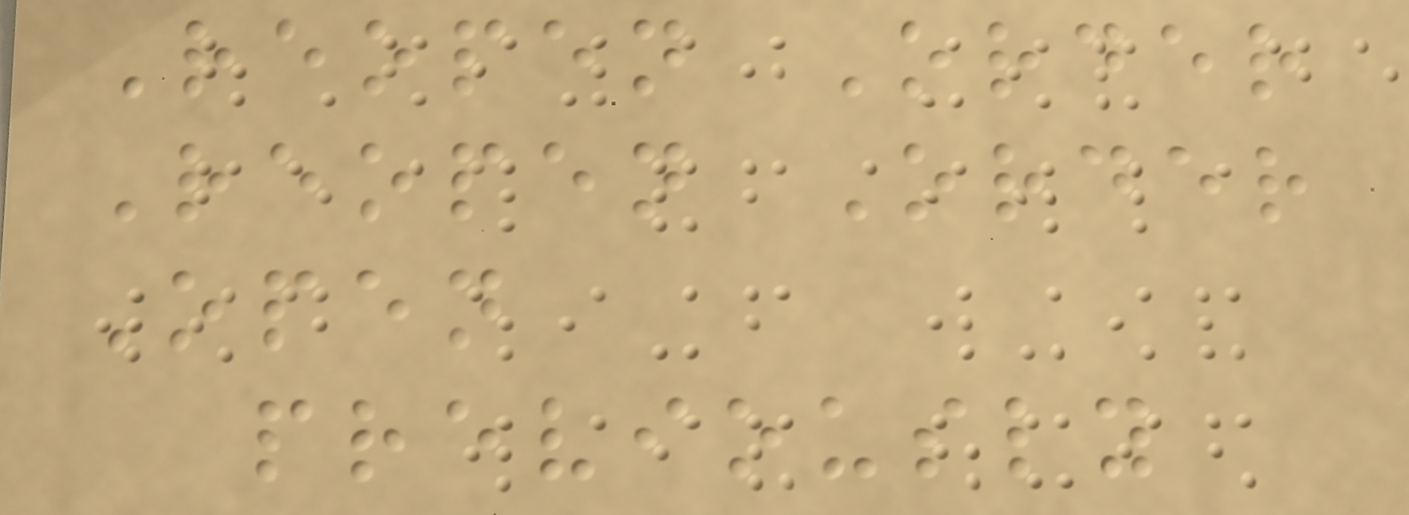Reopen Order
Reopen Order
Open
previously
